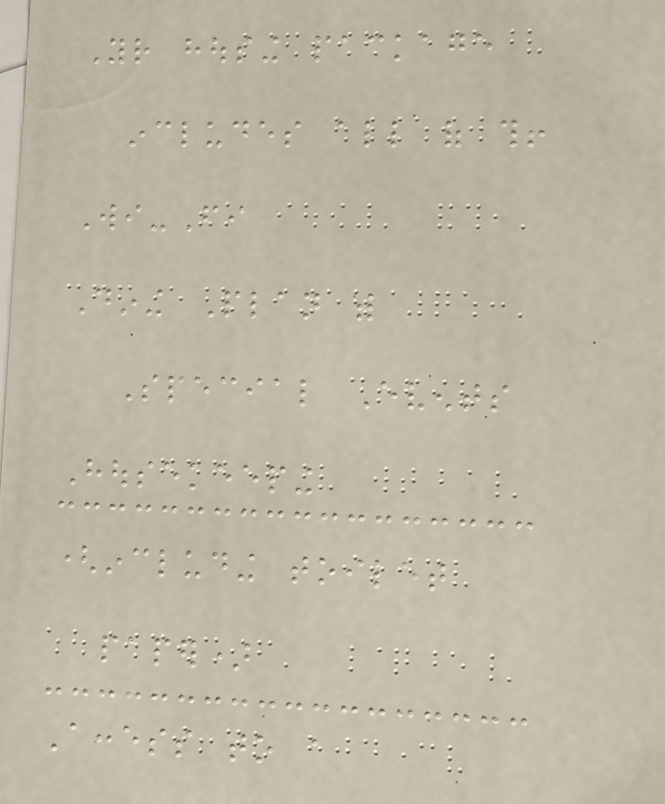Your housing package
includes all of this!
Wi-Fi
Dining Plan with
Special Events
Housekeeping
(including toilet
paper)
Access to a
